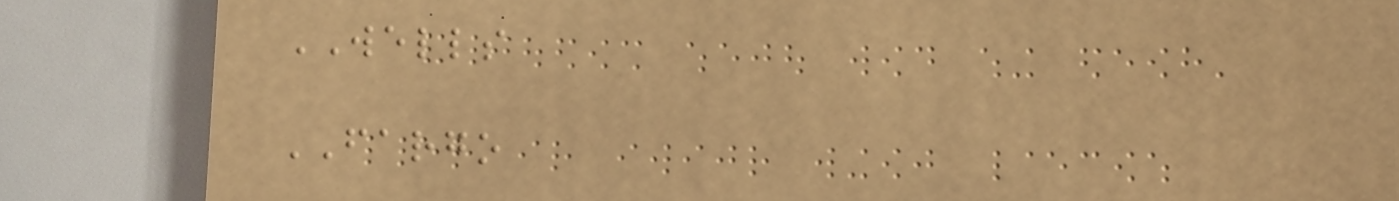WELLS
FARGO
